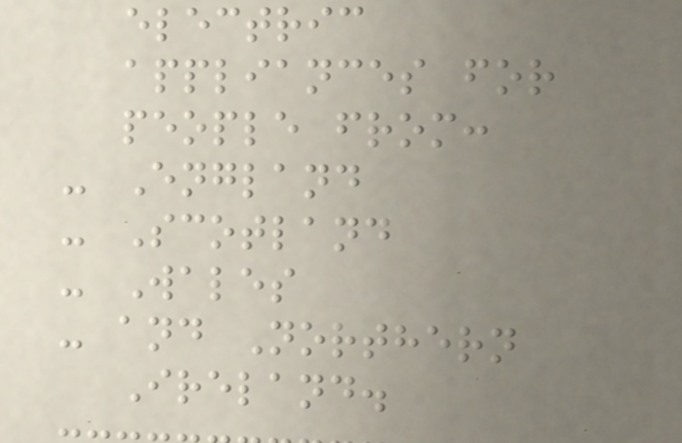electric
appliances for
people from:
- England
- Scotland
- Wales
- and Northern
Ireland.
